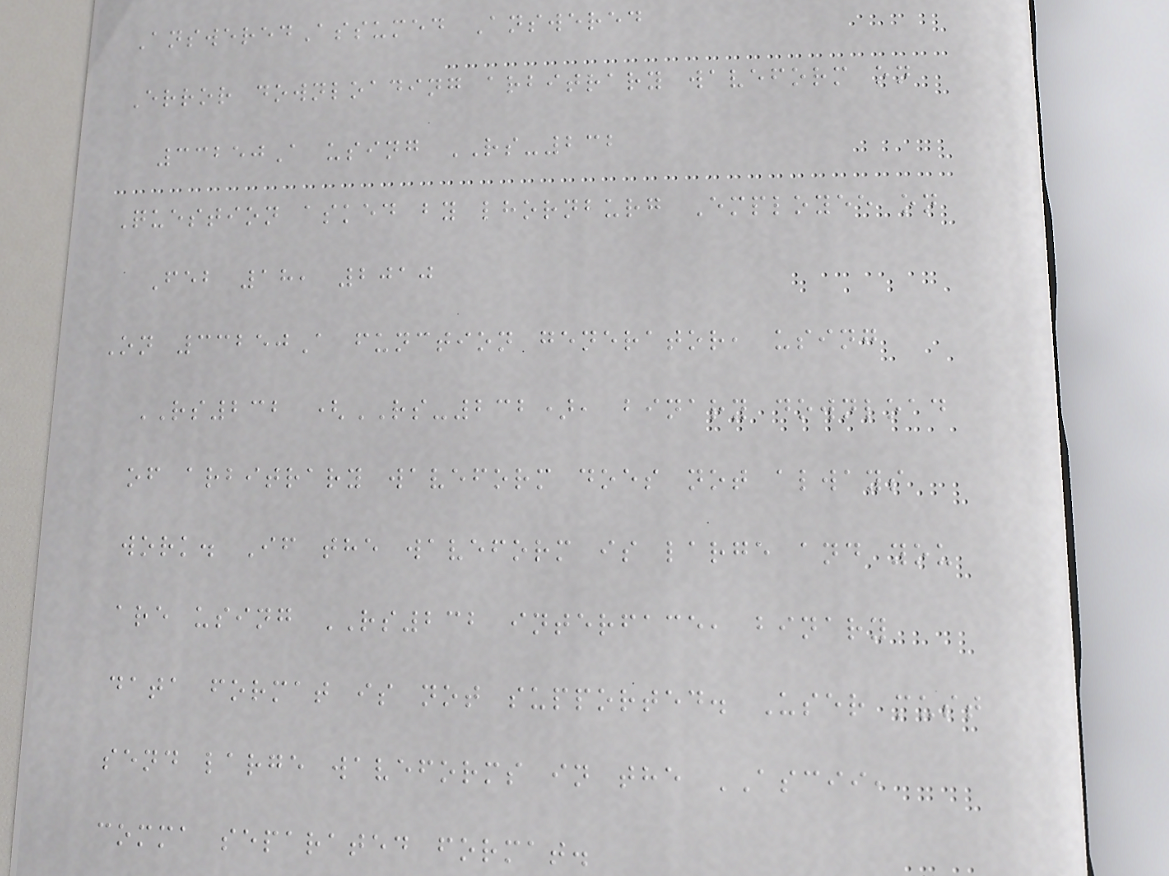AnsweredAssumed Answered
Error downloading arbitrary waveform on
33250A using RS-232
Question asked by lhornburg Employee on
Feb 18, 2010
On 33250A function generator, using
RS232 (RS-232), binary download
of arbitrary waveform does not always
work. If the waveform is large and you
are using RS232 interface, binary
data format is not supported. User must
send large waveforms in the ASCII,
comma separated format.
